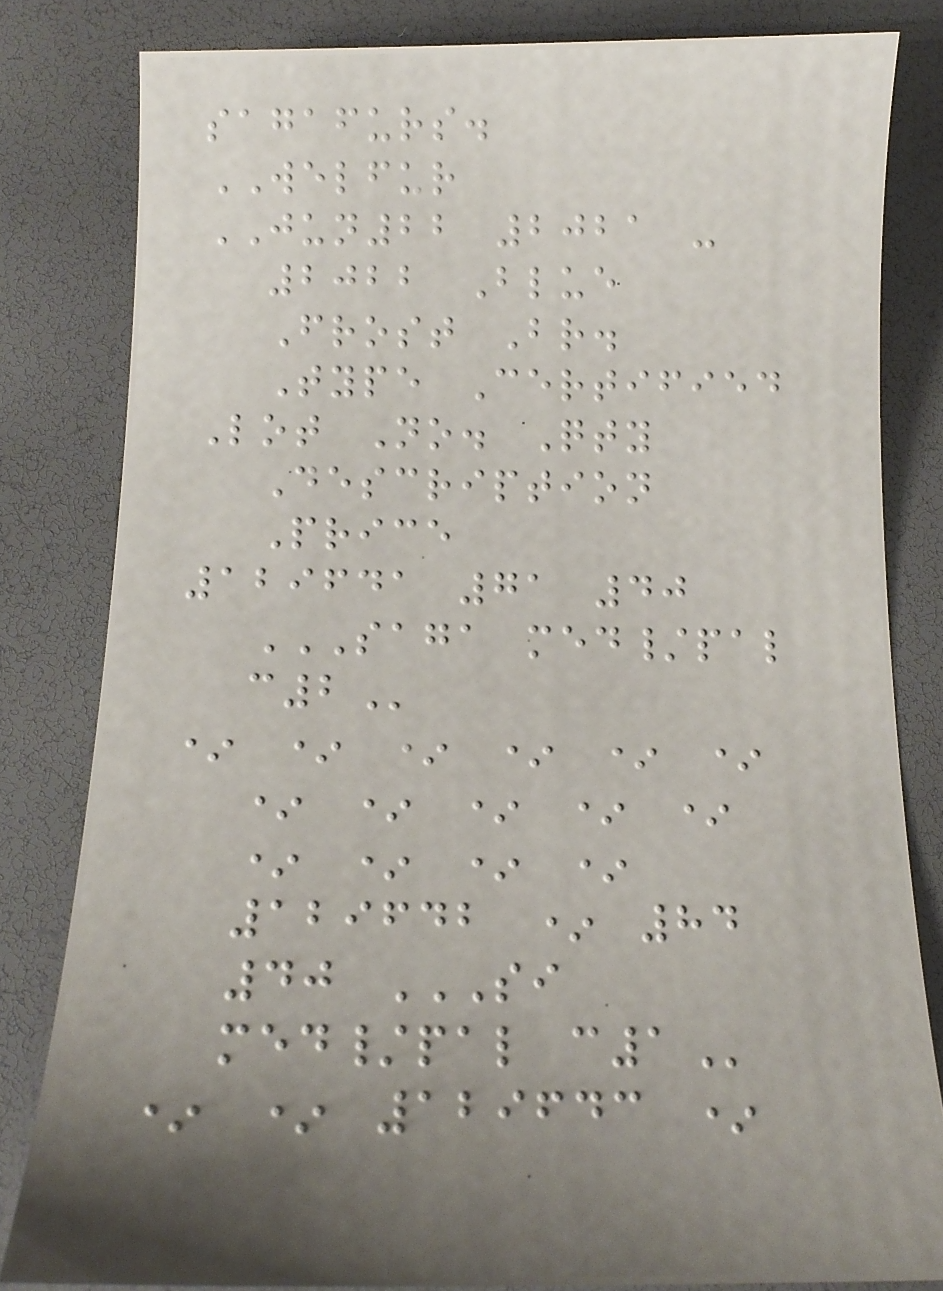sagafurs.
WELFUR
JUN22 2021 -
2022 Blue
Frost Br.
Type Certified
Lot No. Qty
Description
Price
129641 71 40
SAGA MED/PAL
C2
* * * * * *
* * * * *
* * * *
129642 * 84
40 SI
MED/PAL C1
* * 129643 *
